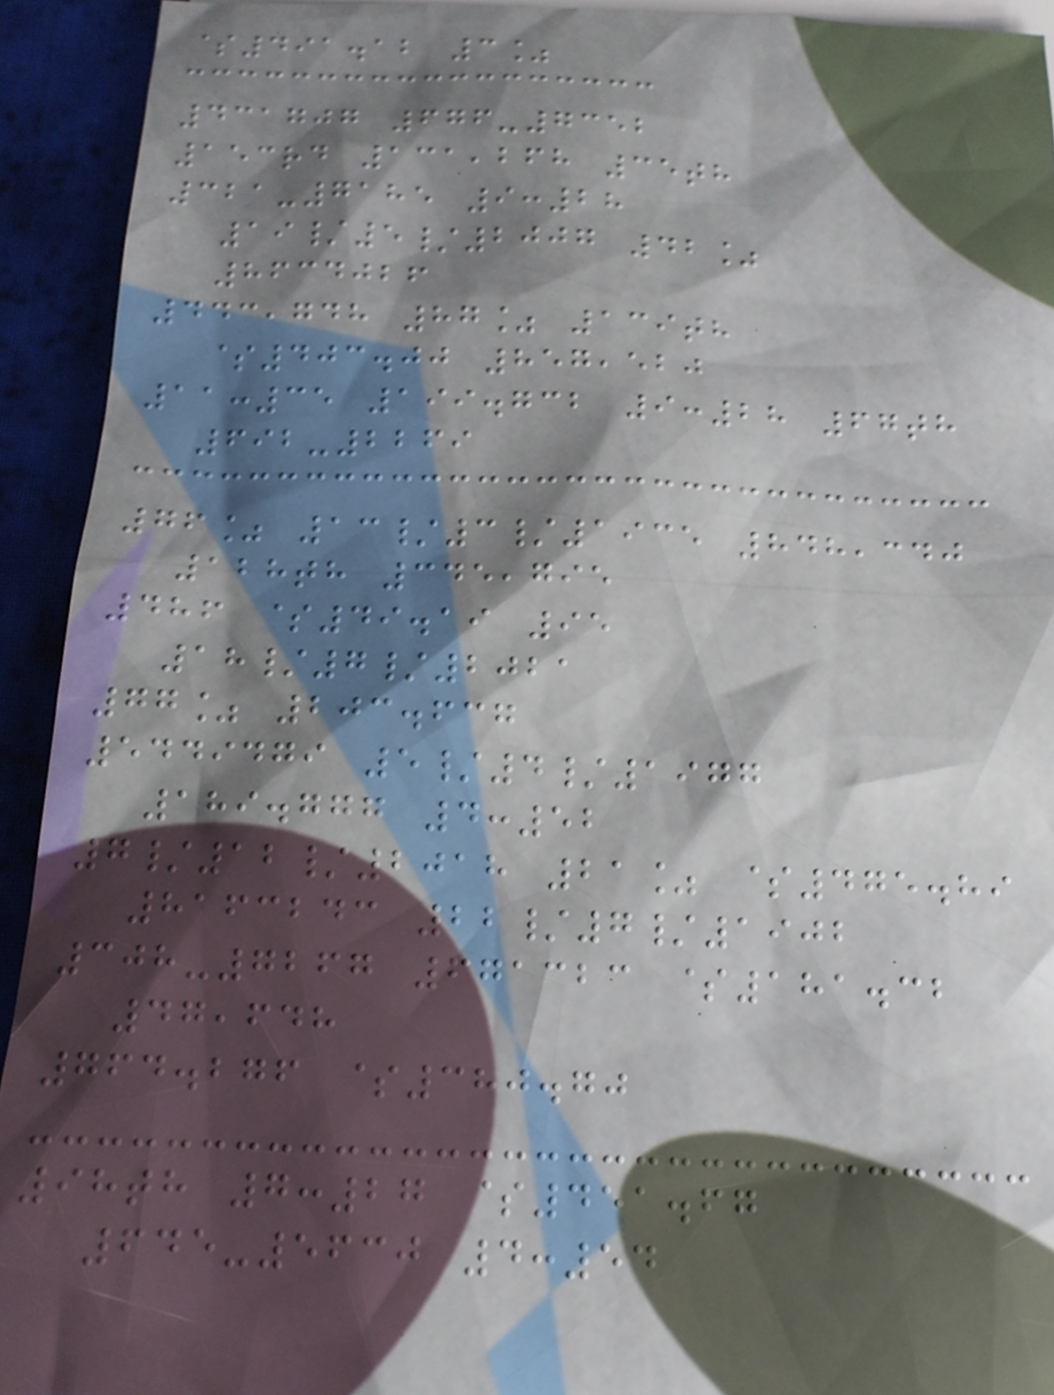$491.12 3%
431707 676-7352
153rd 131,268 35th
321-7185 9:28
19/5/2007 42%
8634026
443,748 87% 139th
$403.00 857,520
11:35 199.732 9:28 67th
692-2269
76% 13/3/1935 848,340
128th 345,795
486 $49.19 95
18/7/2021
77% 203.637
5449479 5/4/1977
189.777 4:52
7/12/2018 21% $475.89
8163243 22/7/1902
308-7267 671323 $181.32
47,648
764.276 $380.70
98th 7:27 $451.67
645-5630 4:54
